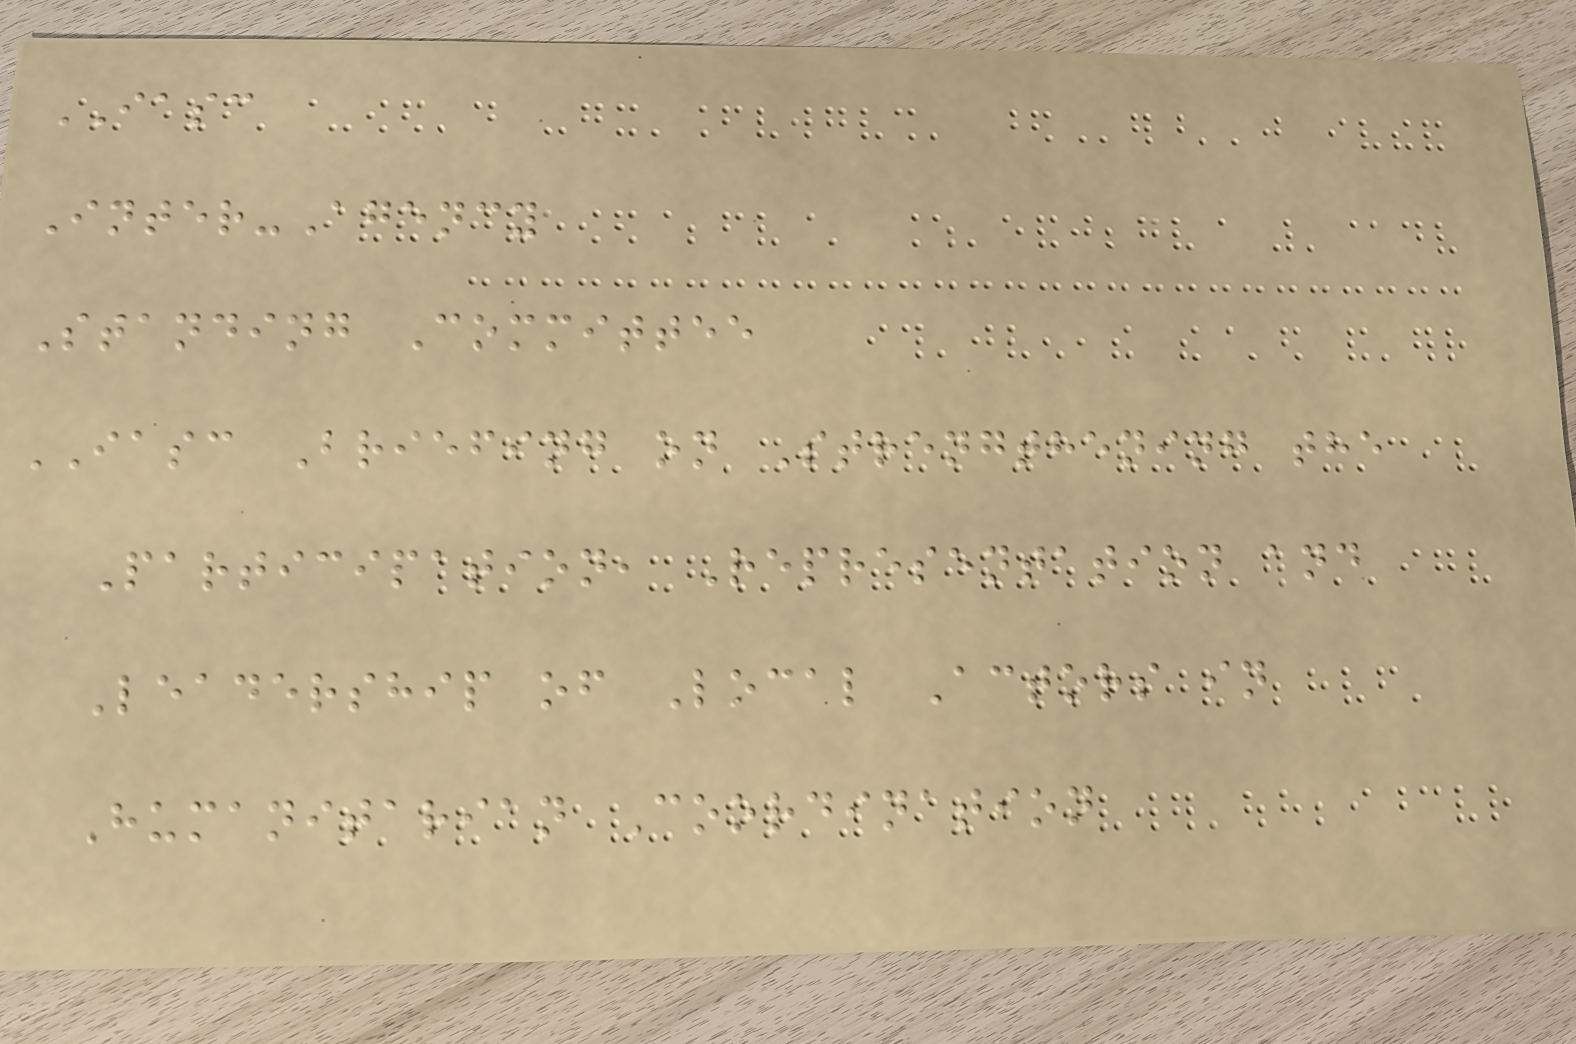IASC
Inter-Agency
Standing Committee
IASC Briefing on Strengthening the
Participation, Representation and
Leadership of Local Actors in
Humanitarian Coordination
